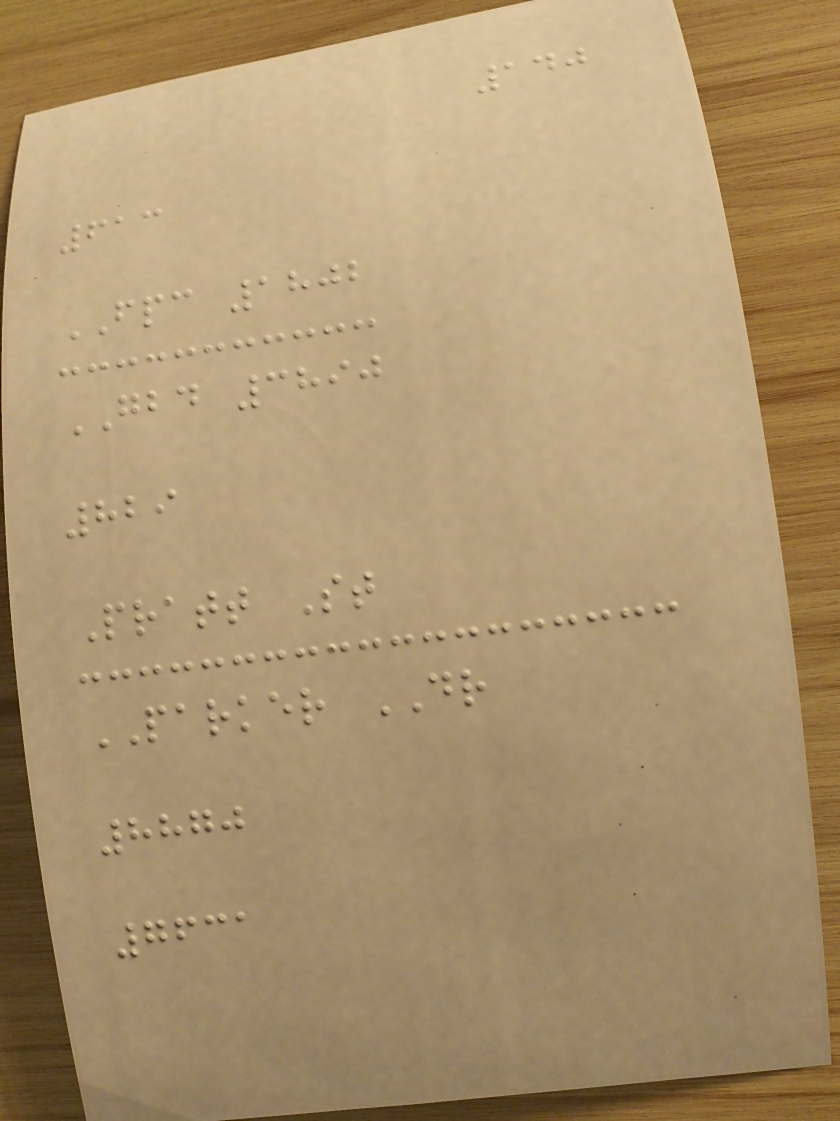140
613
FPC 1802
GBD 3890
829
Pratt St
PARKER DR
8870
7631
